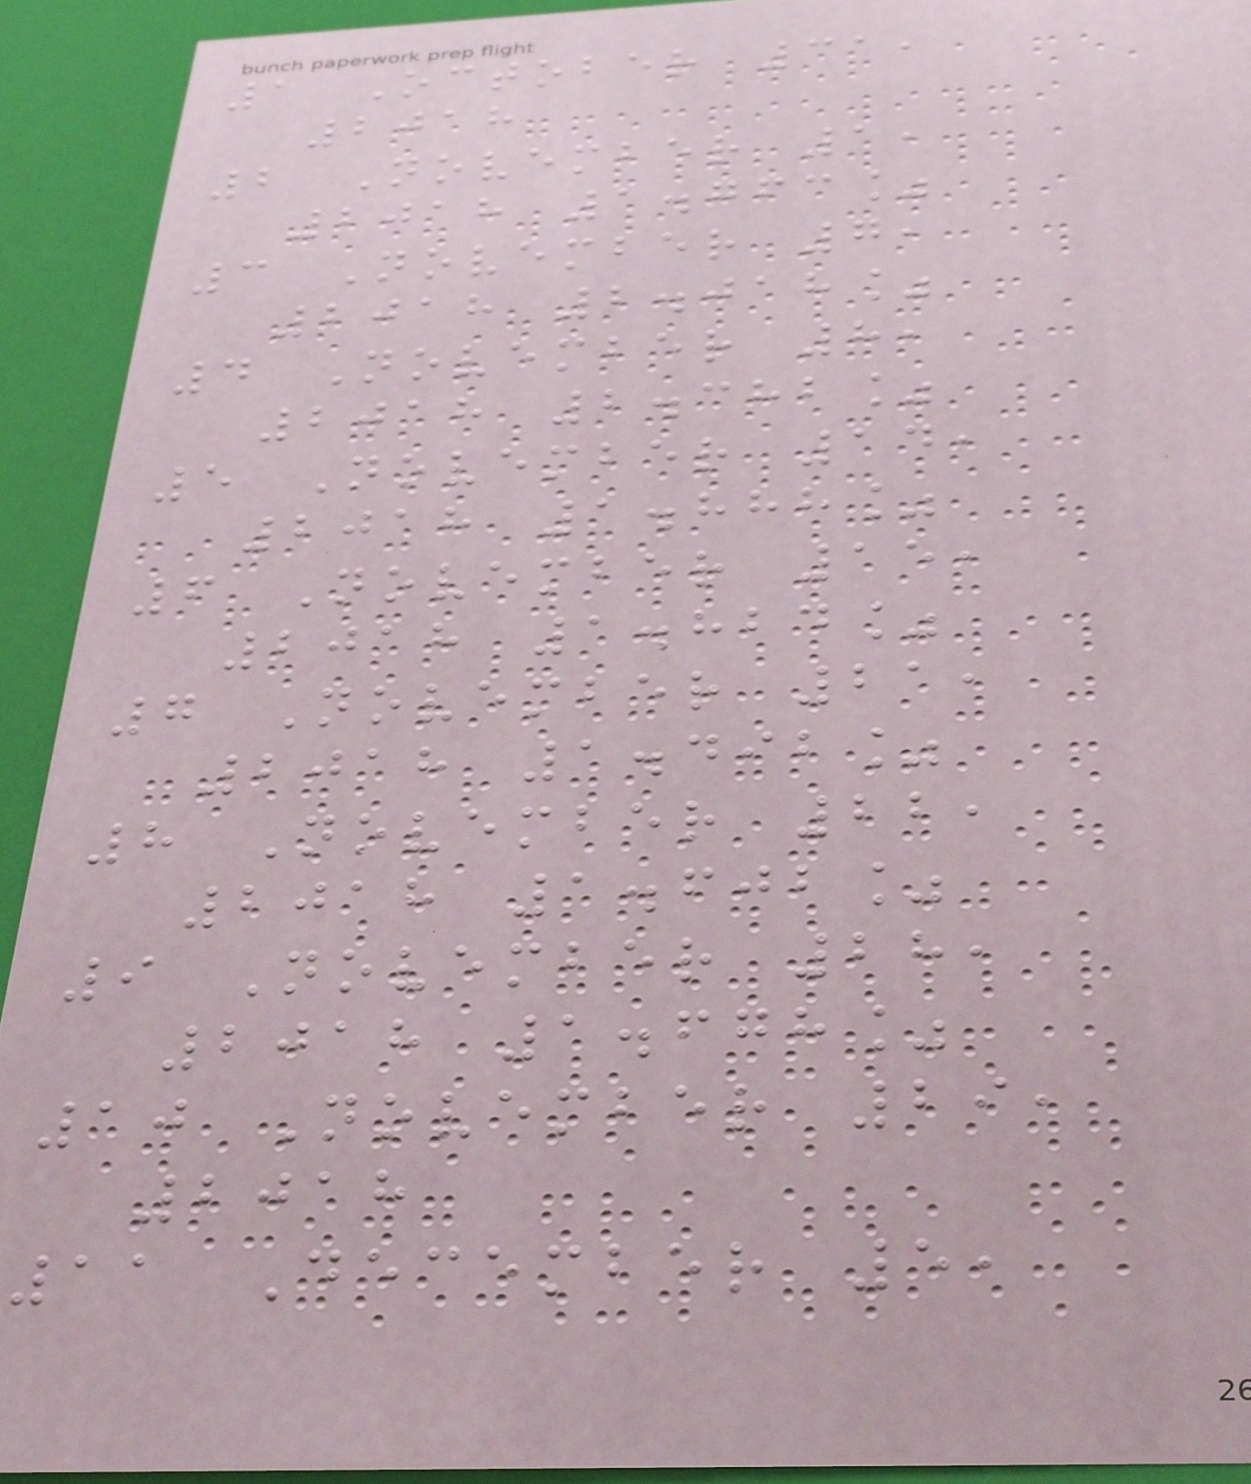1 October 31,
2018
2 November 1,
2018 1.763%
3 November 7,
2018 2.018%
4 November 8,
2018 2.382%
5 November 14,
2018 1.888%
6 November 15,
2018 1.824%
7 November 21,
2018 1.492%
8 November 22,
2018 1.602%
9 November 28,
2018 1.678%
10 November 29,
2018
11 December 5,
